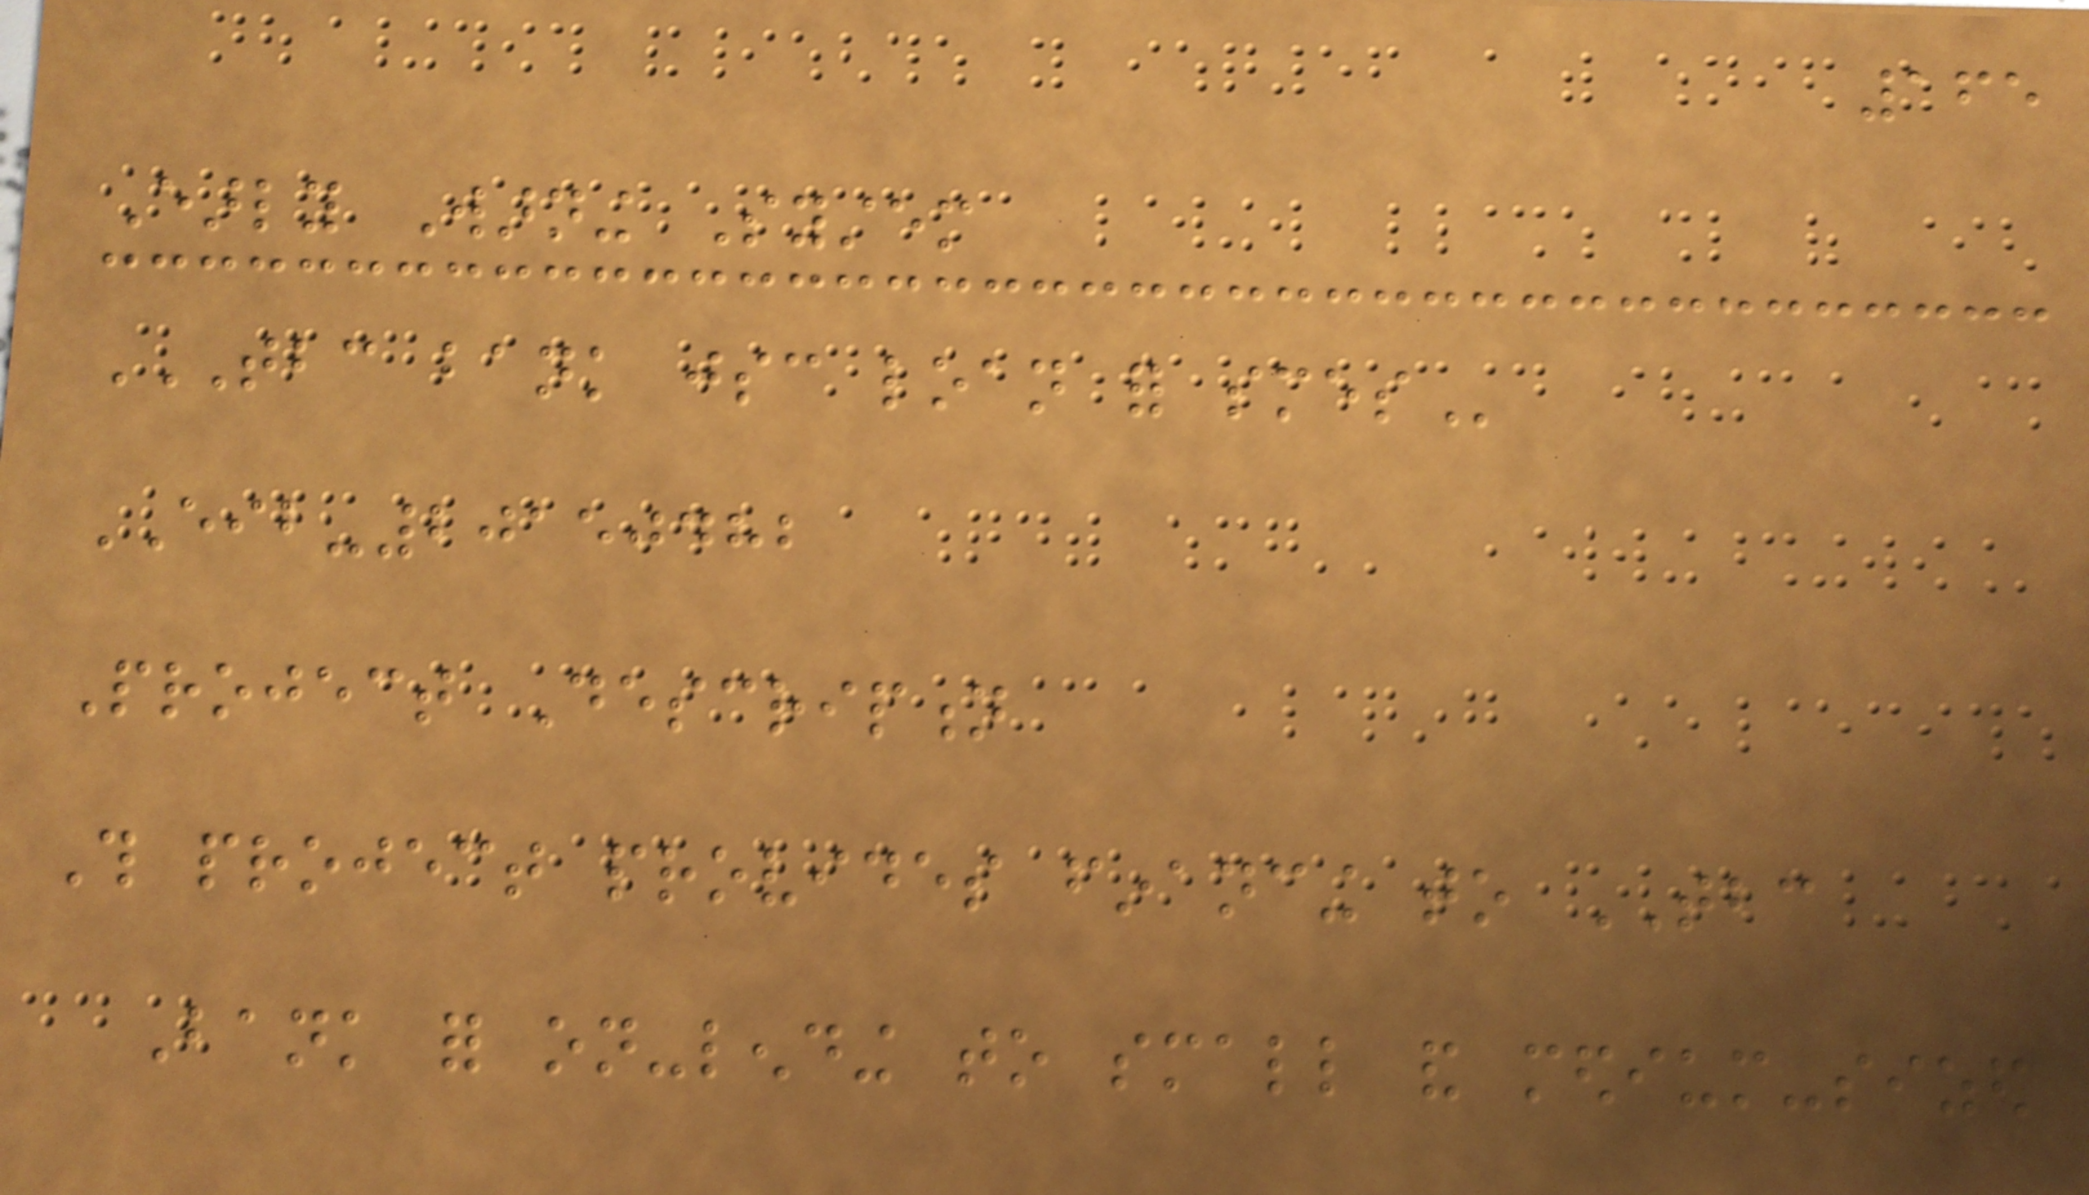165
Early Warning System
TBC BANK JSC LOAN FOR SMES
EIB-20150482
Project Description
This project provides financing to TBC
Bank for on-lending to small and medium-sized
